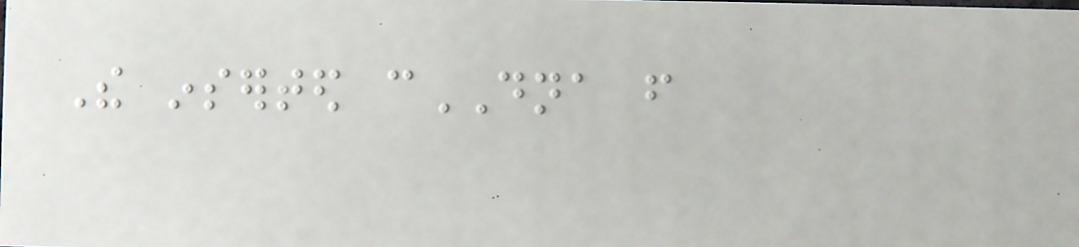The inserted cDNA from
